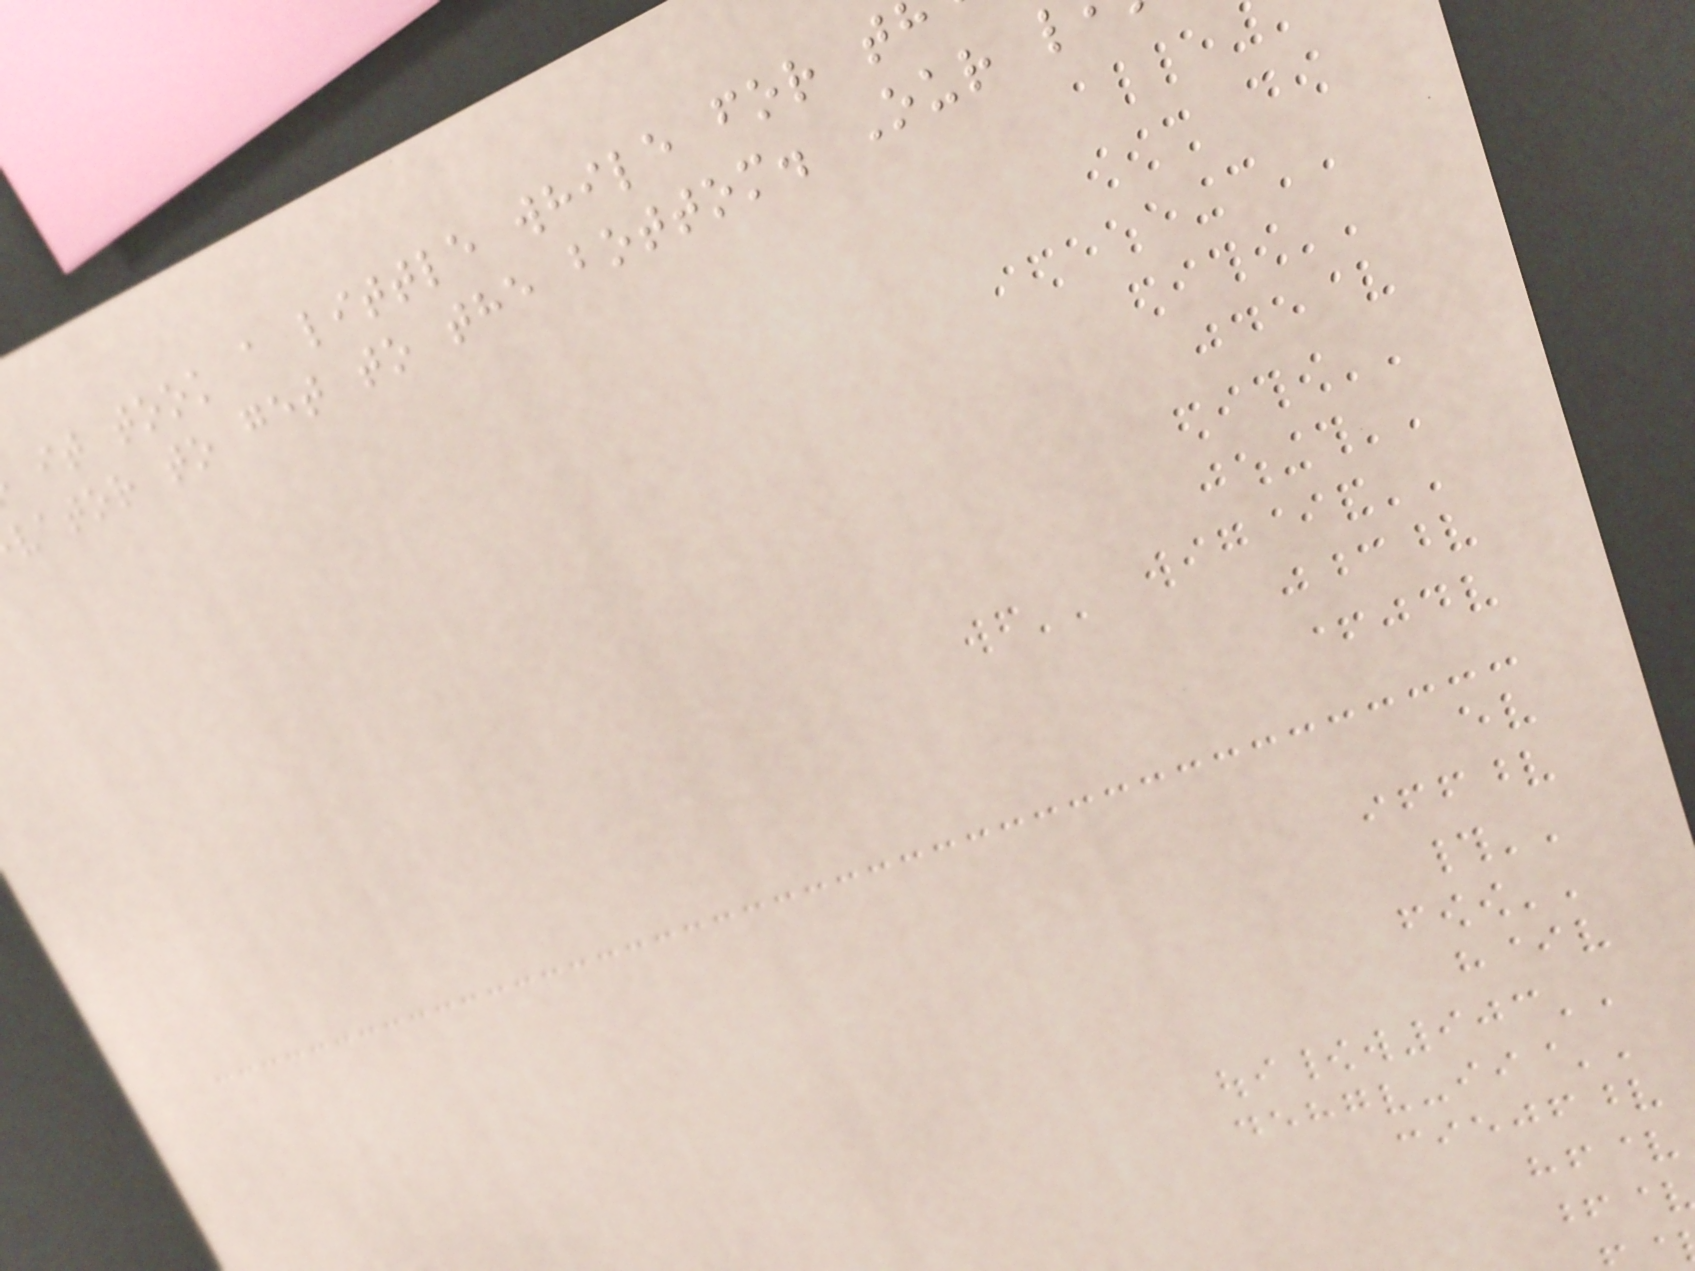it took a little while for t
vator to get to the bottom. Our l
